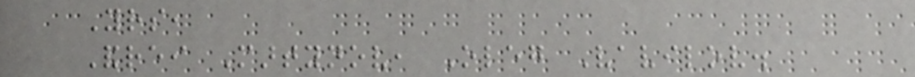Yours,
Andrei Martynov, Oleg Vavilov.
